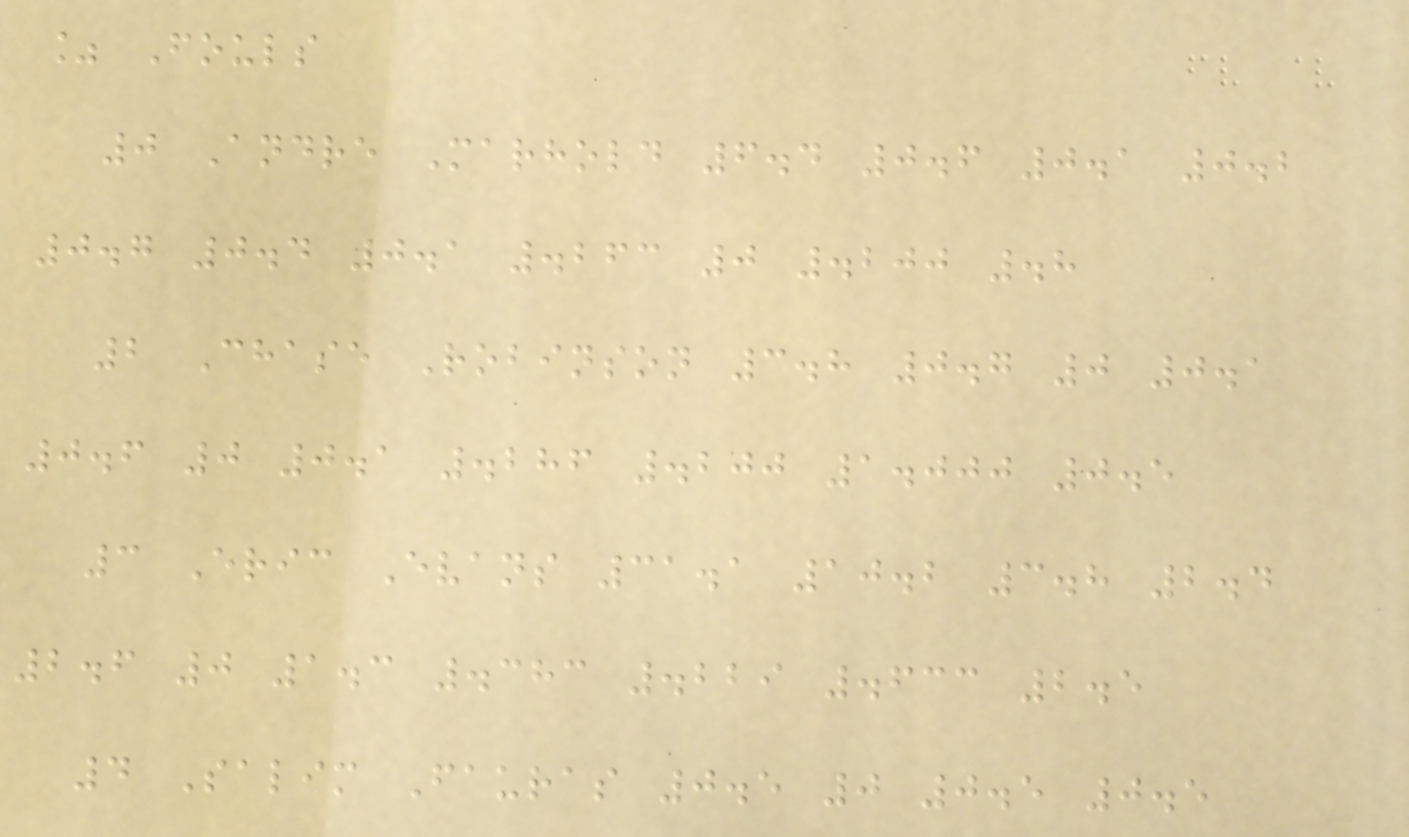% Fouls
0 Andre Marhold 6.4 0.6 0.1 0.2
0.7 0.4 0.1 .263 0 .200 .8
2 Chase Robinson 3.8 0.7 0 0.1
0.6 0 0.1 .286 .200 1.000 0.5
3 Eric Evans 31.1 10.2 3.8 2.4
2.6 0 1.3 .383 .229 .633 2.5
4 Salim Fauras 0.5 0 0.5 0.5
